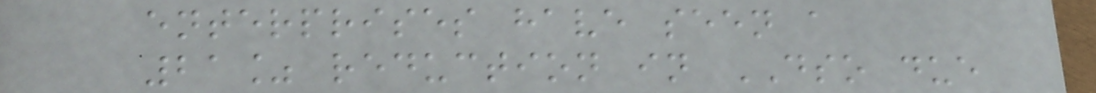enterprises have seen a
21% reduction in DSO due
